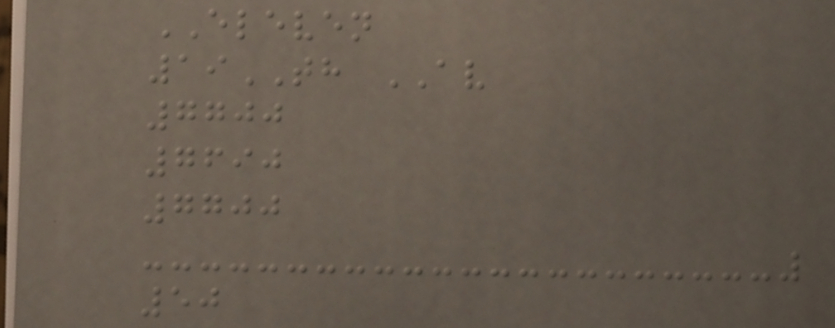ELEVEN
19TH AV
7700
7690
7700
50
